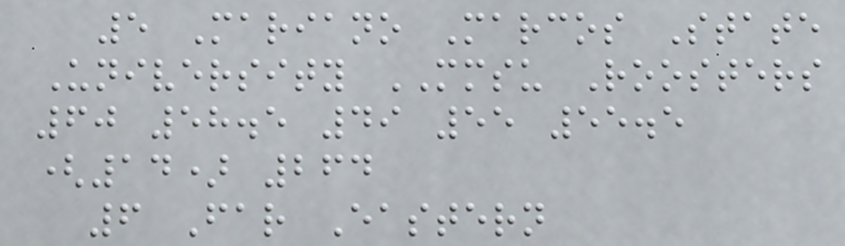5 Mariano Marcos State
University MMSU Roosters
60 58.5 49 55 55.5
(14) 264
6 Far Eastern
